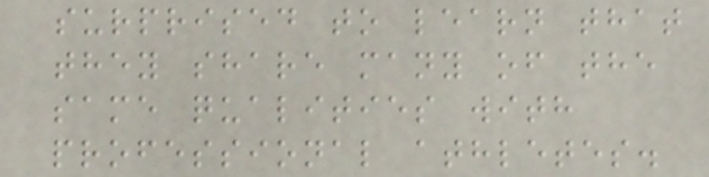surprised to learn that
they share many of the
same qualities with
professional athletes.
